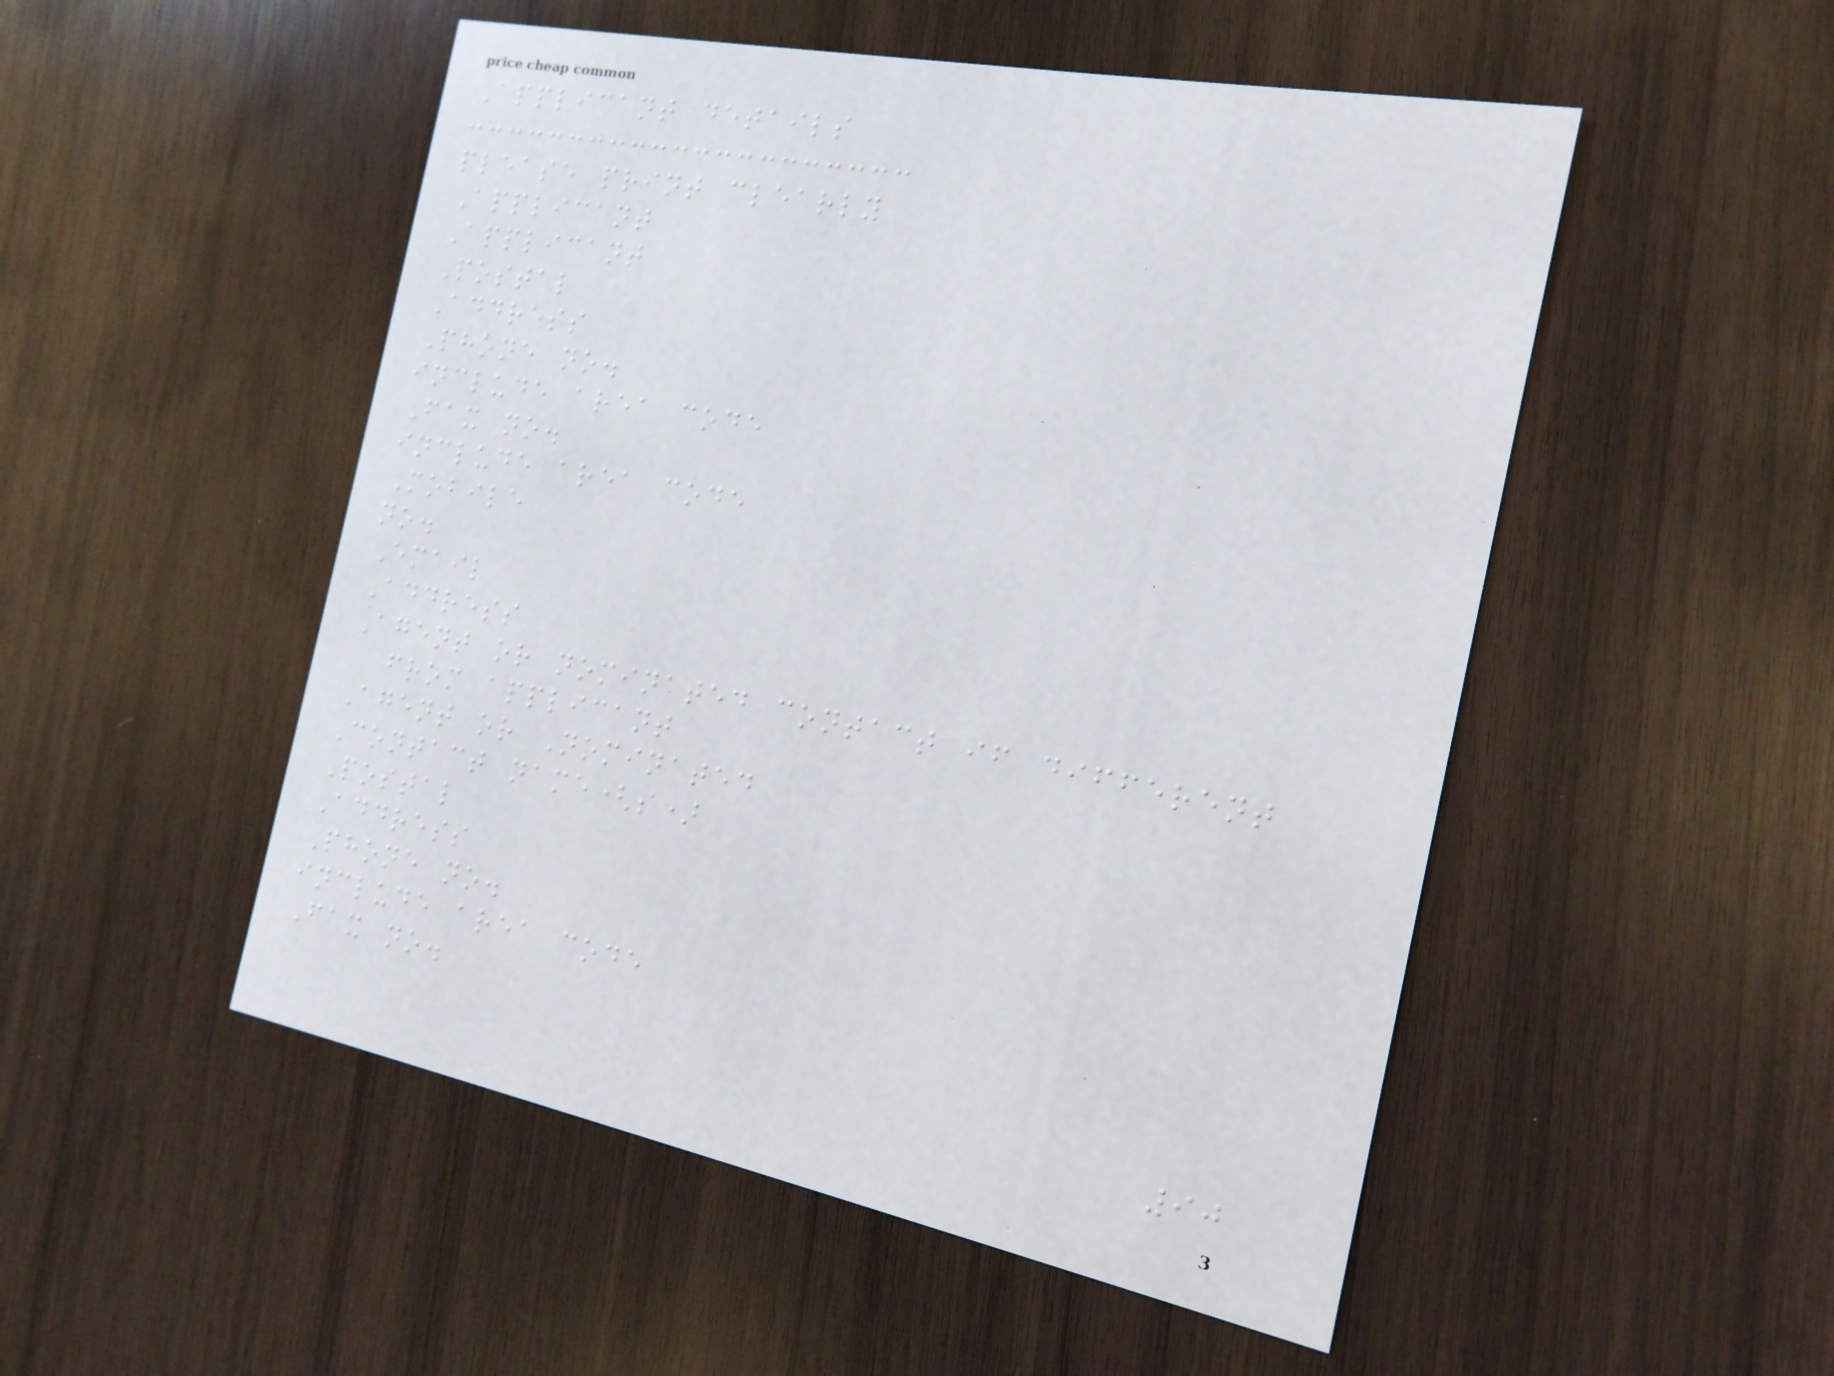Applicant details
please print clearly
Applicant
Applicant
Postal
Address
Phone no.
include area code
Fax no.
include area code
Mobile
no.
Email
Address
Agent or nominated contact if different
from applicant
Agent or Nominated
Contact name(s)
Postal
Address
Phone no.
include area code
Fax no.
90
